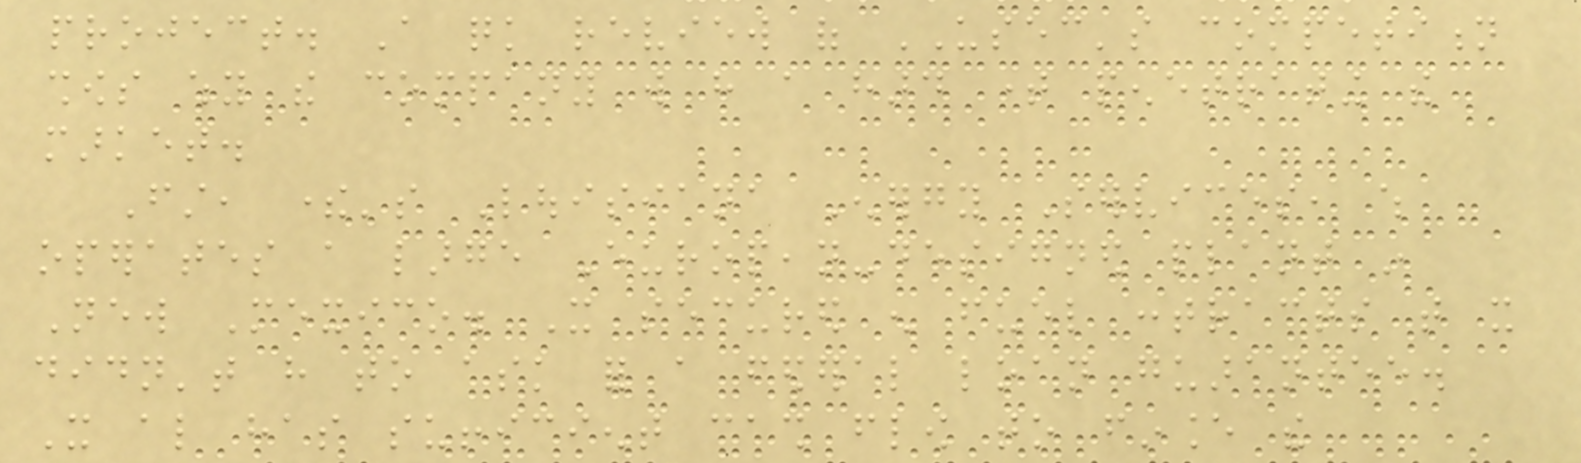project. A quick review of USEC's competition
shows why the company will have a hard time penetrating the
market.
First, there's Louisiana Energy Services, which
operates a large European-designed plant in
New Mexico. It secured enough fuel contracts that it
didn't have to ask for a federal loan guarantee.
It also has sufficient cash flow to finance the
